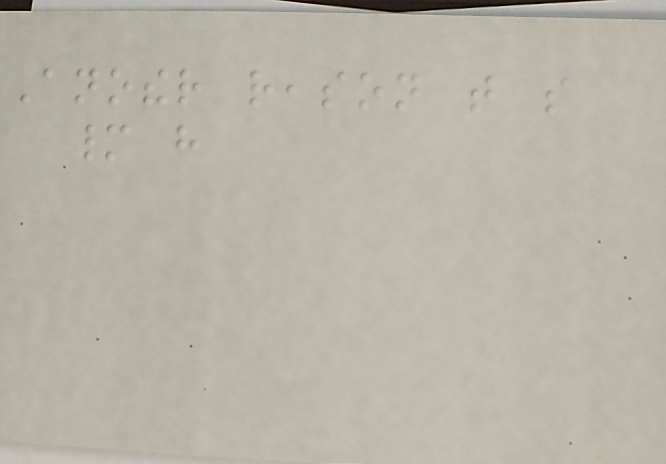Another reason that so
many have
